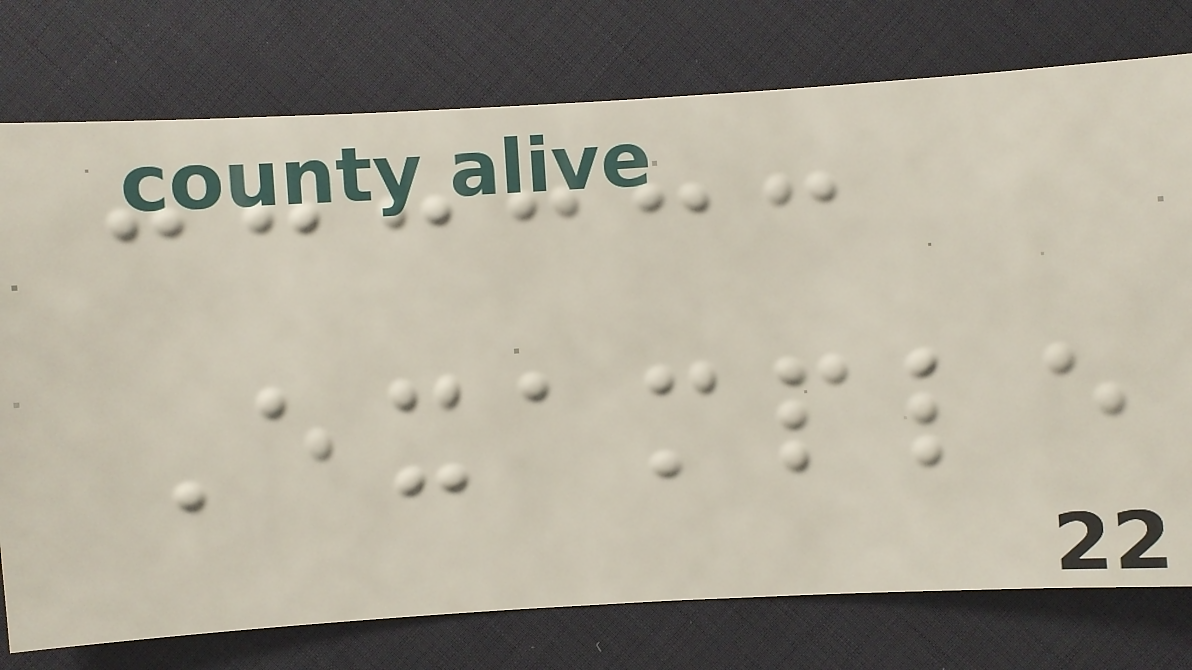Example
